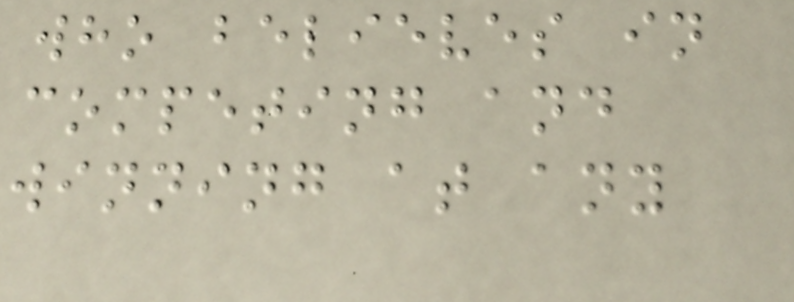who believes in
competing and
winning at any
